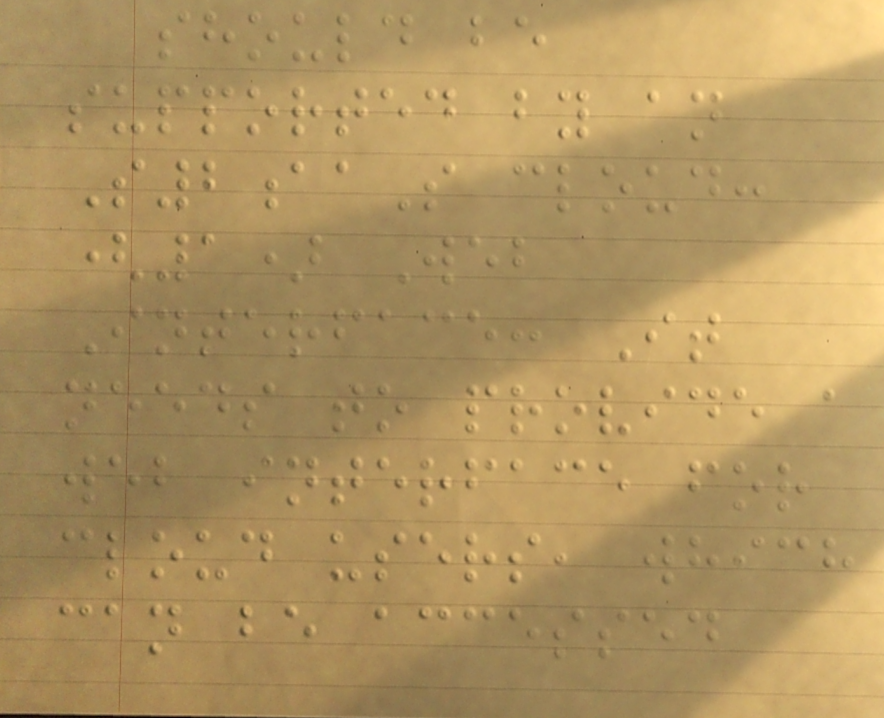should be
supported by an
S2aaS cloud:
(1) Web
Interface: It
needs to provide a
web interface for
cloud users, which
can be accessed
